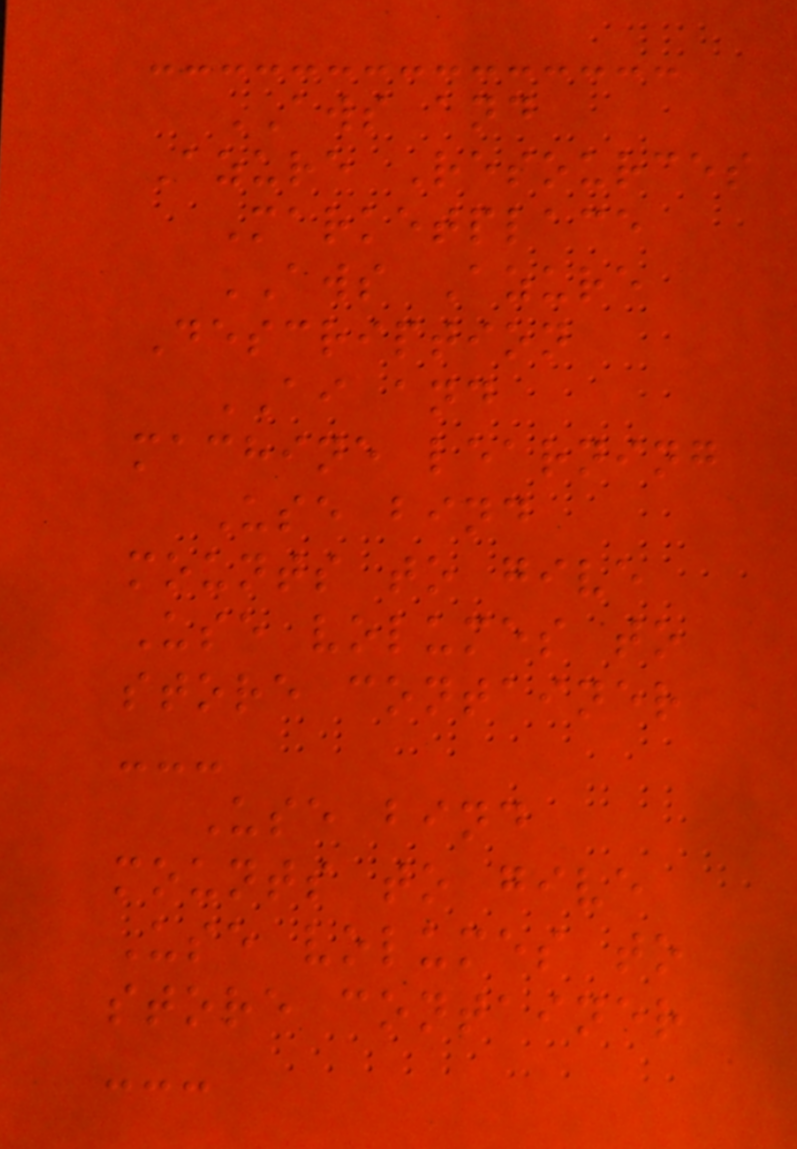AWS and
Azure Resources
Marketplace
AWS Azure
Description
AI and
machine learning
Use bind
mounts to give
Use volumes to
store container
---
Use bind
mounts to give
Use volumes to
store container
---
